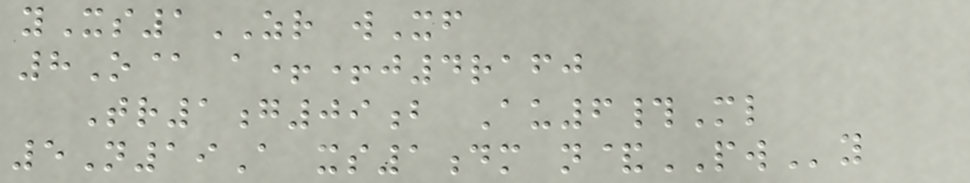yXs1ZR wXf
8O@ a++j4rafj
Tr1g09b Au6#Ml
5N19A xs1dm n&PWy
